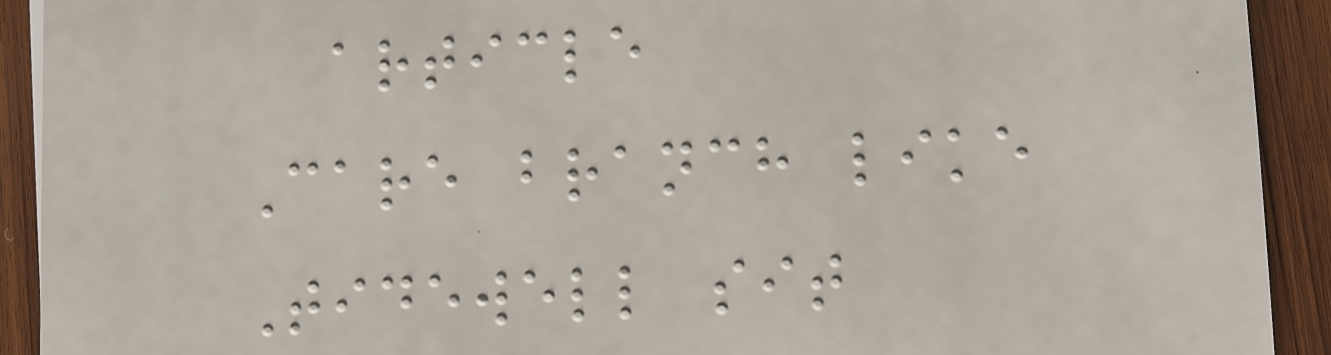article
Care branch like
Tidewell sit
